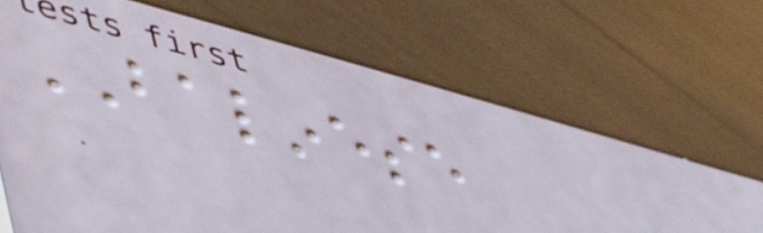BALINESE
